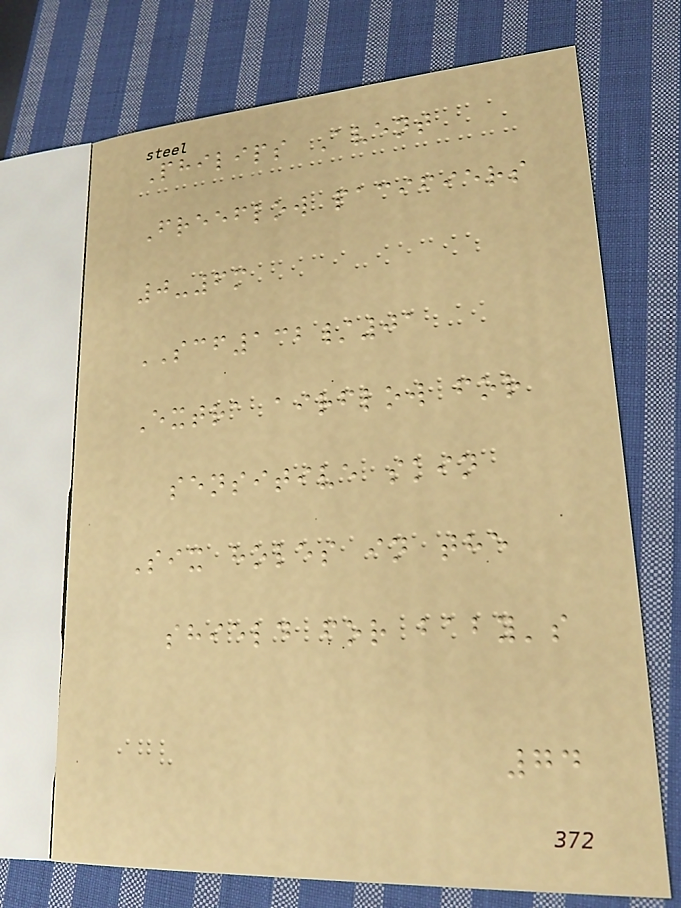Philips Avent
Freeflow pacifiers
0-6m
SCF132/01
Extra airflow for
sensitive skin
Six holes in the
shield for baby's
74
